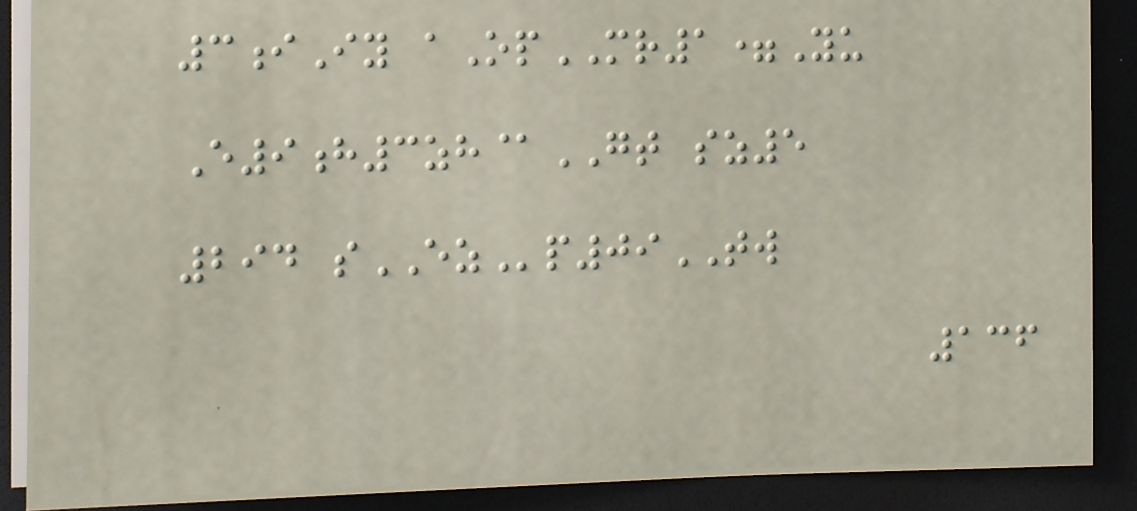3iIy aOpMR1=Yu
E9h3zh@GT sz5
294 sEZp09TW
136
